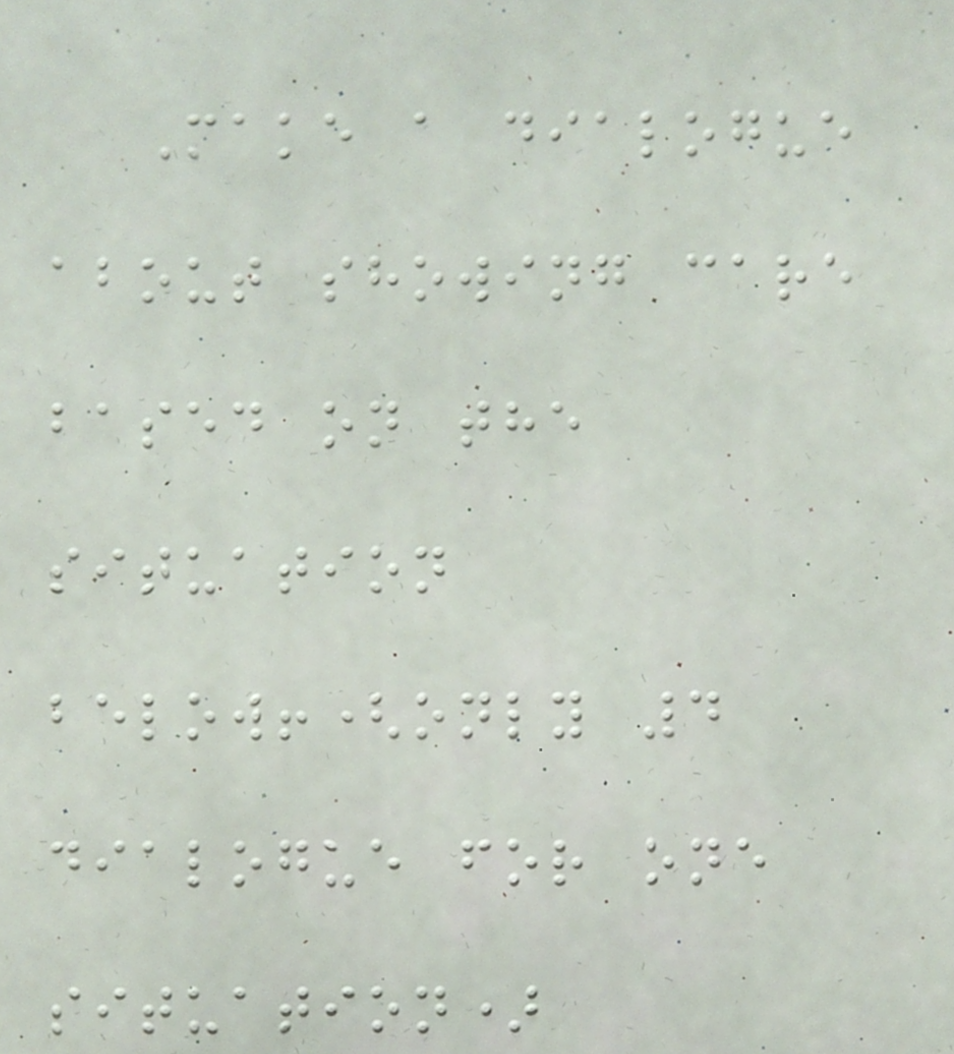Make a dialogue
about showing care
based on the
situation
below!(only 4
dialogue for one
situation)
